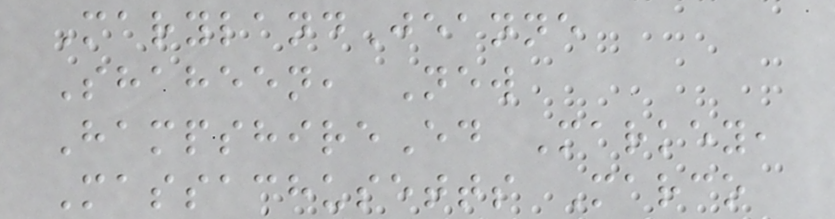MarylandJeanne
Shaheen, New
HampshireEd Markey,
Massachusetts Marco
